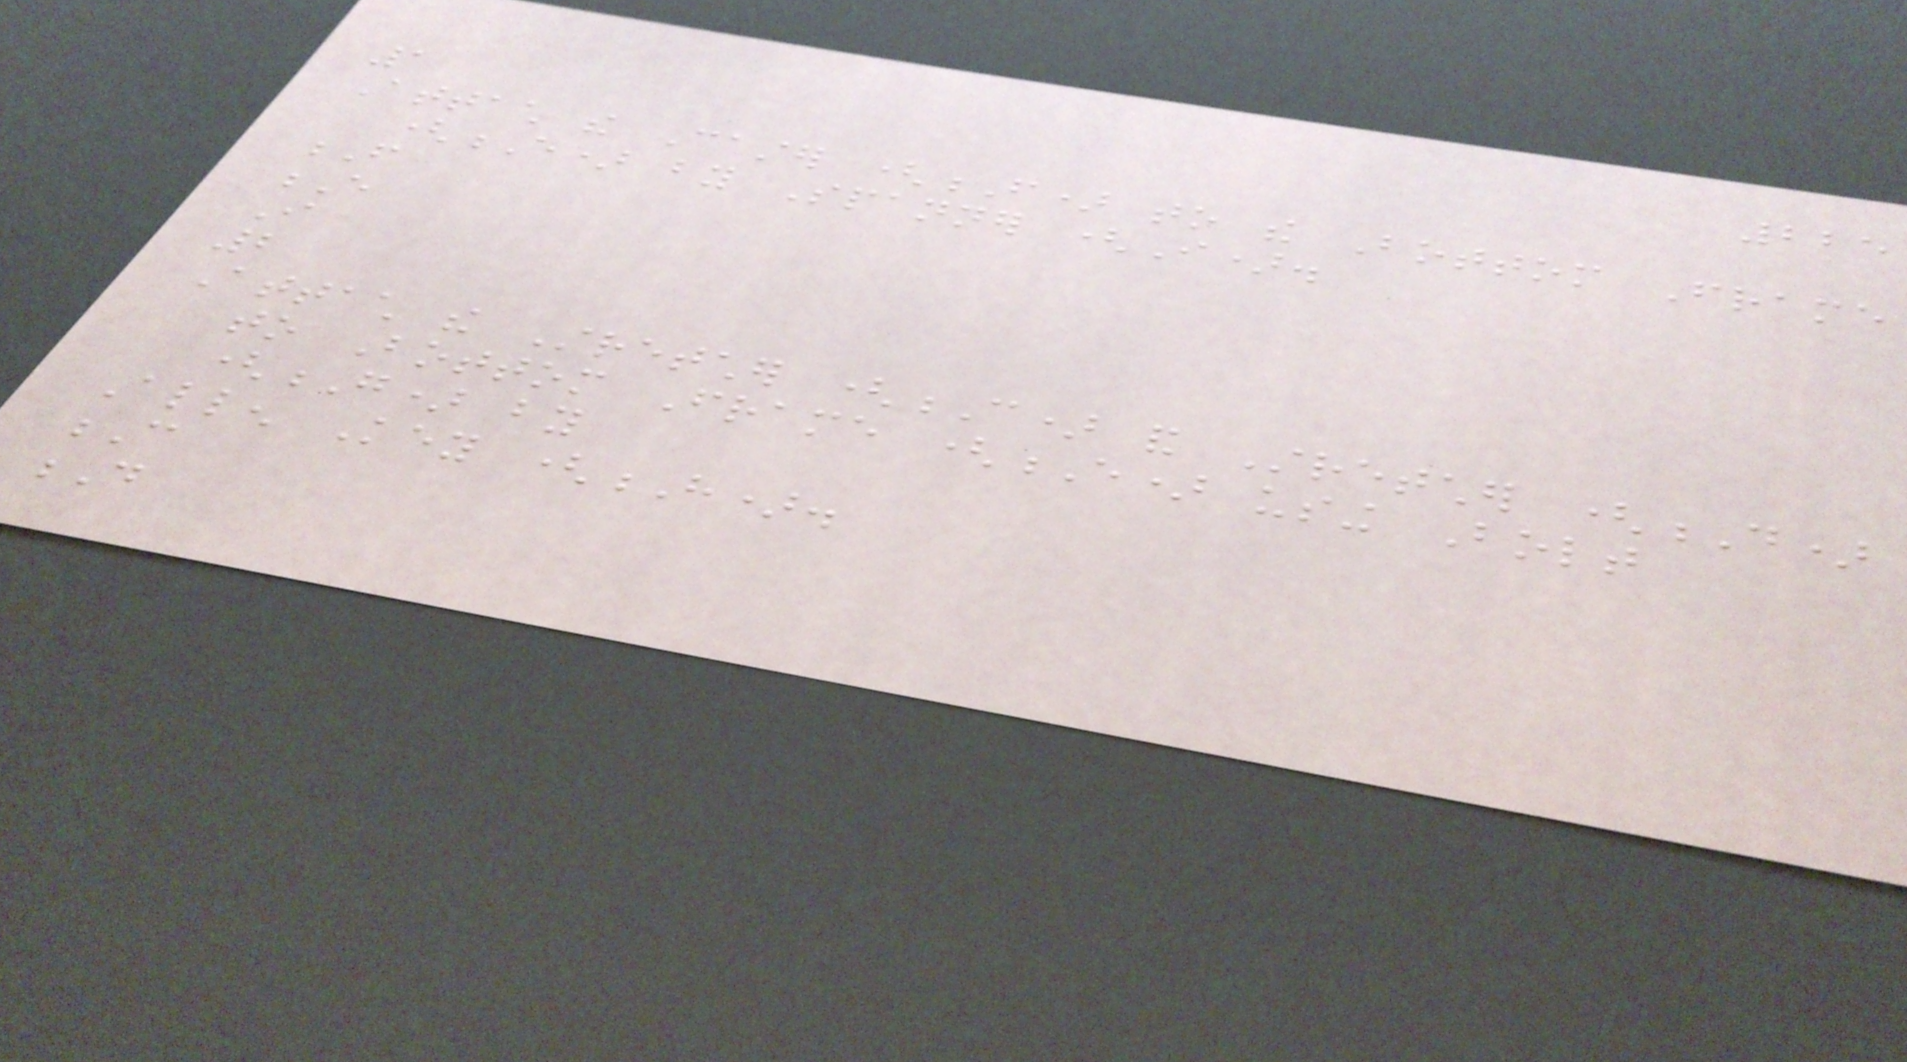225
1
Attach the Caster (F) to the Bottom Frame
(E) by Spanner (I).
F
E
I
2
Attach the Stretcher (C) and Stretcher (D)
to Bottom Frame (E) using Bolt
(G) by
Allen Key (H).
C
D
